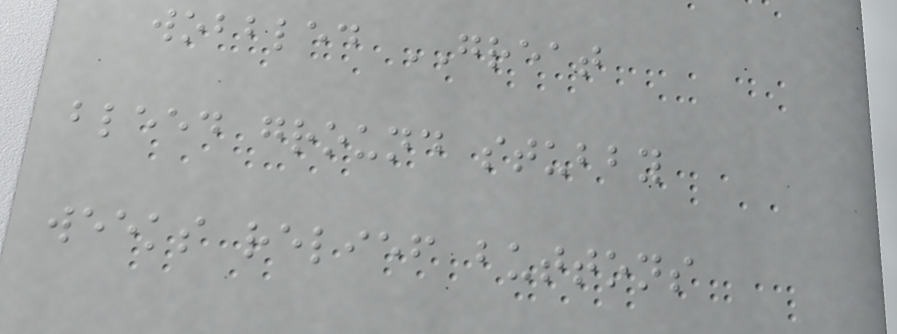wobbled GREAT
bleed ground stubby
weeks relief buttons
